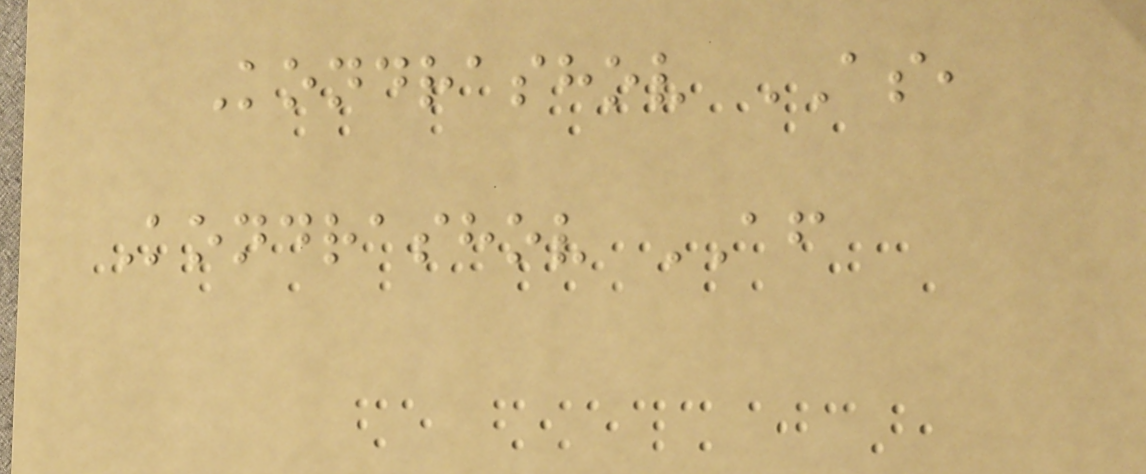Kondrashov AS,
Kondrashov AF
